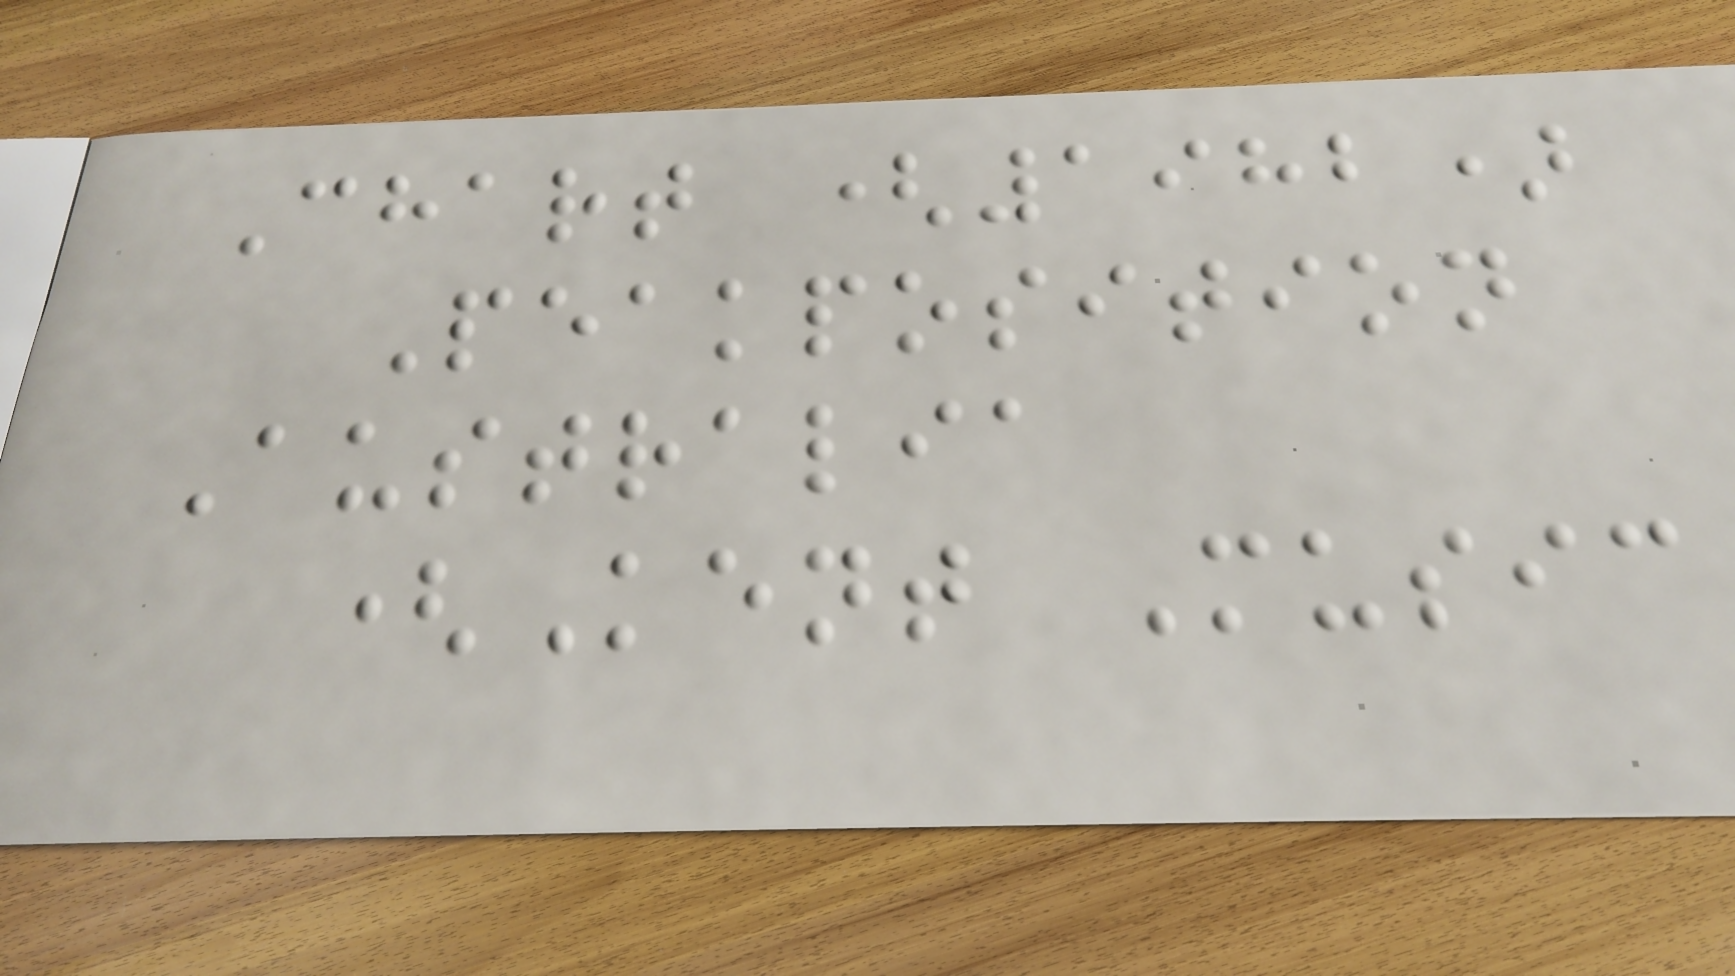Chart (1982)
Peakposition
Australia
(Kent Music
